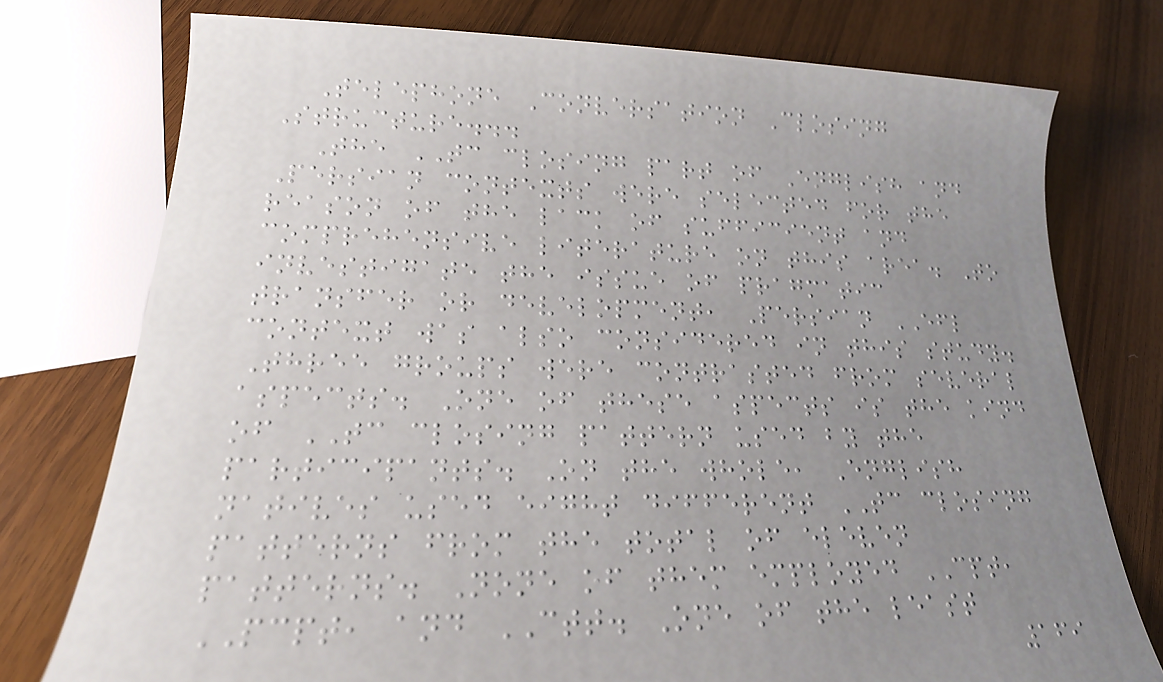Telephone Conversation Closing
Structure...
The TC closing part of English and
Persian contexts were selected for the
reason of the lack of sufficient and
comprehensive literature on this area. To
investigate the issue of pragmatic
transfer or development, Persian EFL
context was also considered in this study.
Three groups were contrasted from several
aspects. One of these aspects is the kind
of TC closing pattern used by the
participants. On the whole, English
natives used eight different TC closing
patterns from the total of eleven
patterns. None of them employed CPT,
PCPT, and CTT. One of the least
169
